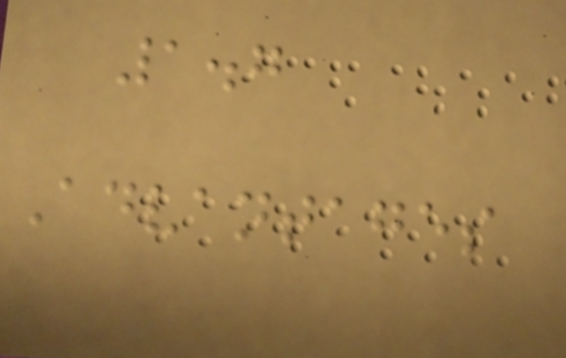1.7
Advantages
